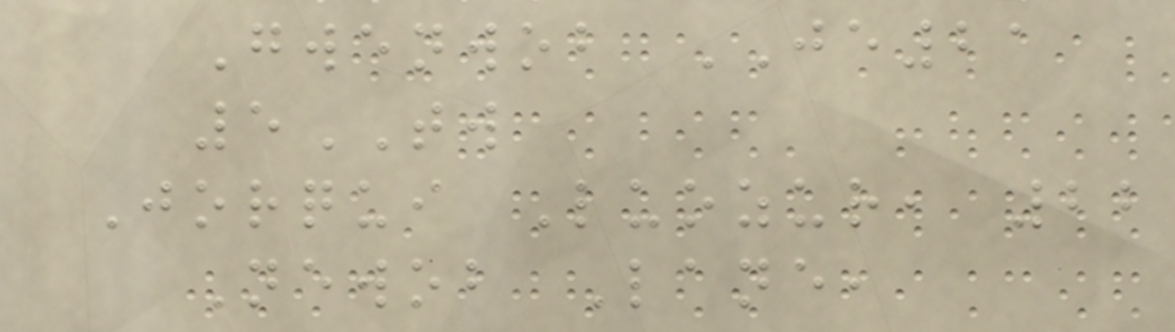Gwenwob JE21
5TW
Jorqui Luozur, 22
Newob Lane,
